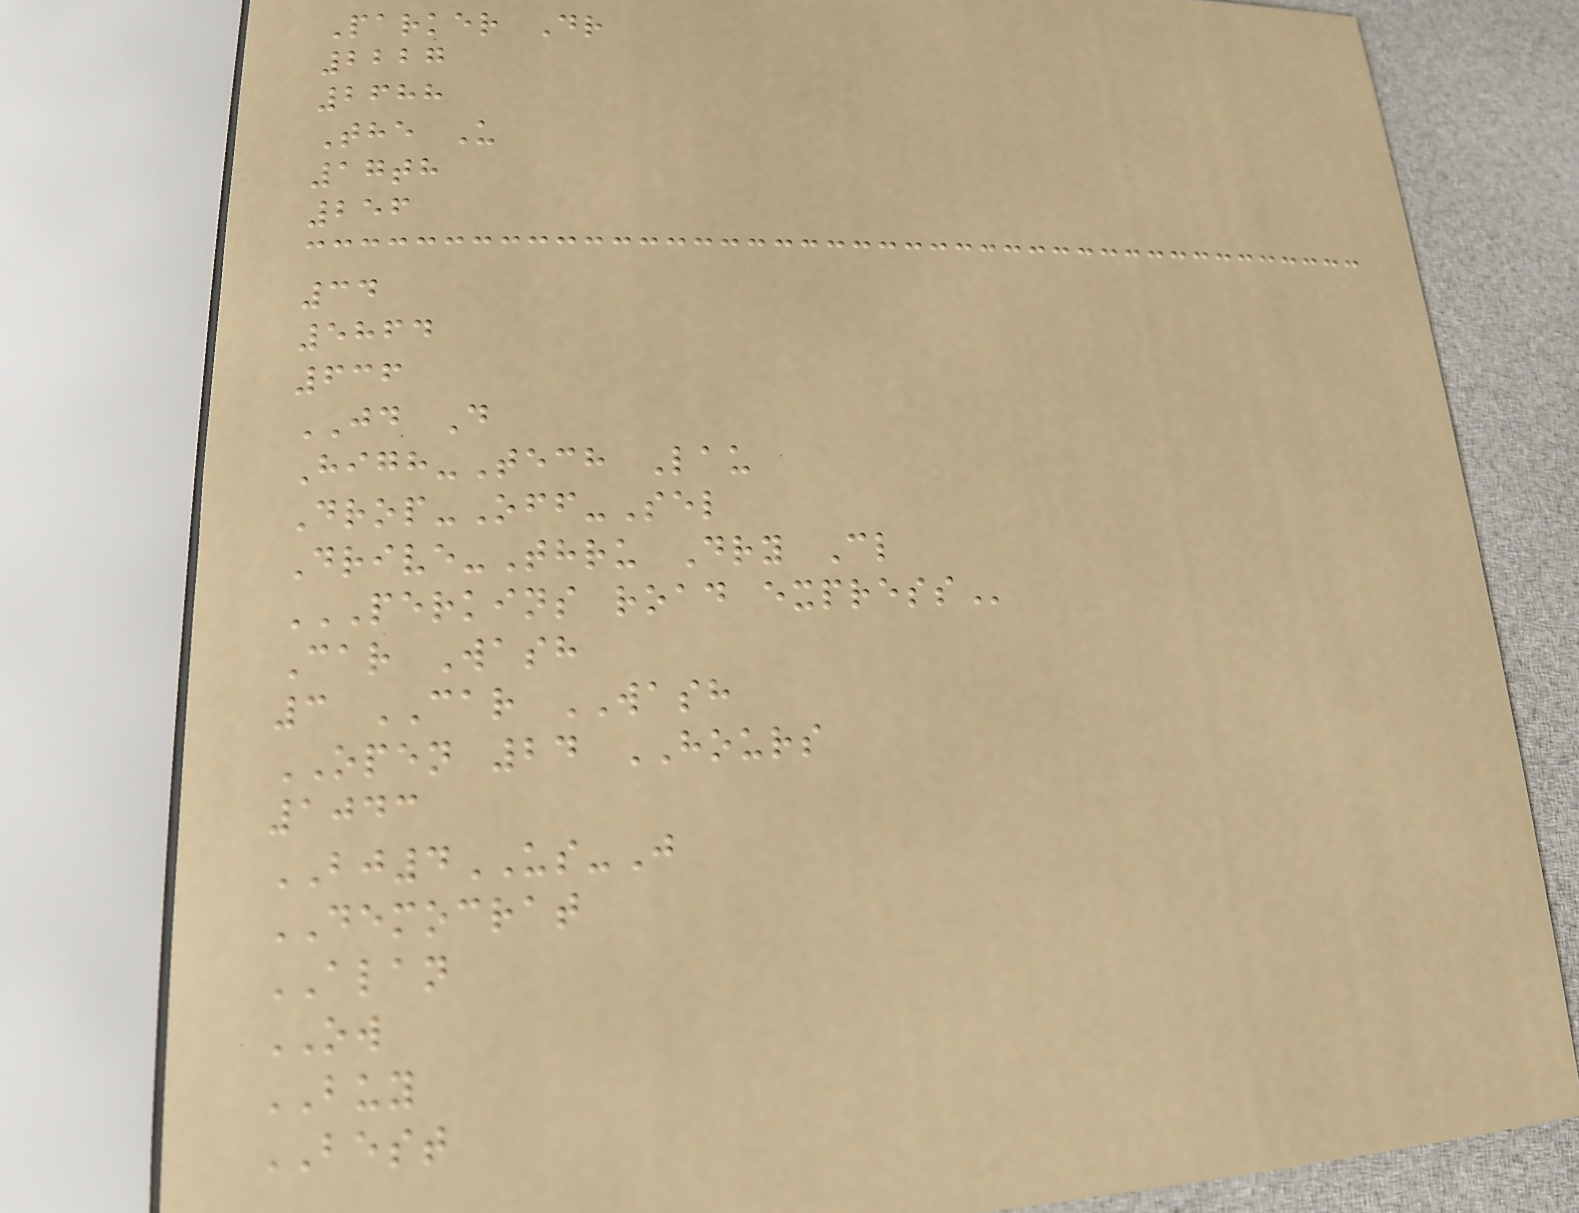Parker Dr
2227
2688
The U
17th
256
34
5864
636
JD D
High-Tech Lau
Drop-Off-Sel
Drive-Thru Dry Cl
PERKINS ROAD EXPRESS
Car Wash
3 CAR WASH
OPEN 24 HOURS
1043
BJ4US-J
DEMOCRAT
ALAN
OW
BUY
BEST
